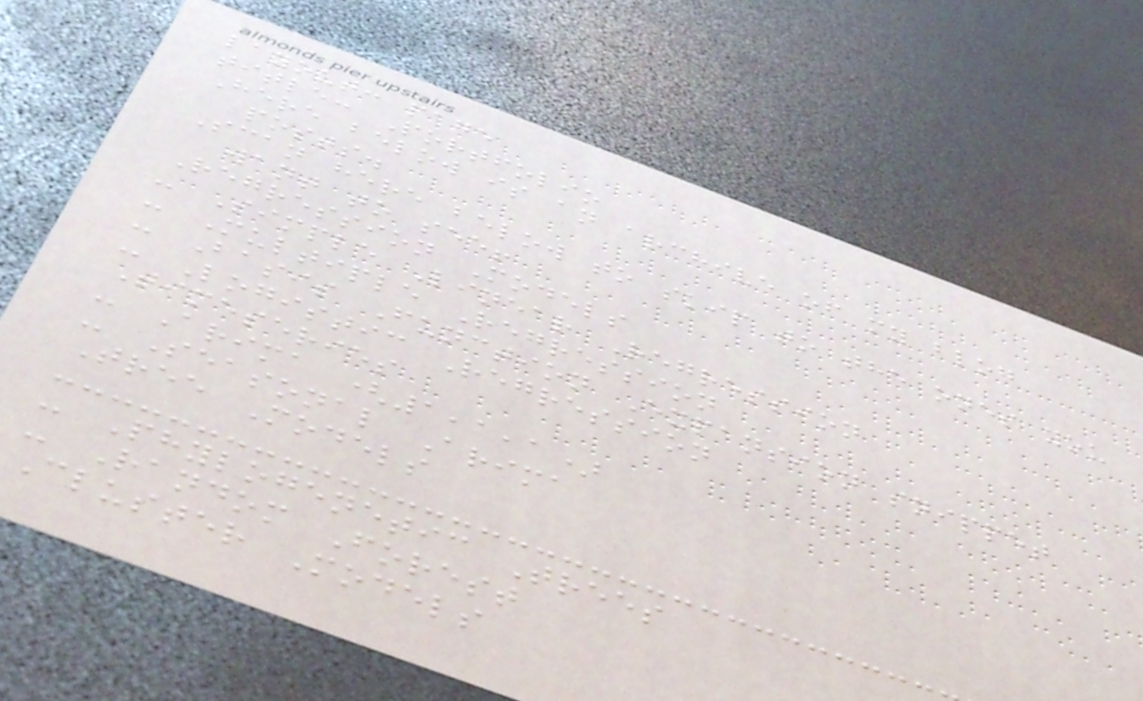layout: page
title: Portfolio
Here below is an archive of my blog
posts.
Scan here below to skip to the ones you
want to see!
Regression Models
- Simple Linear Regression
- Multiple Regression
- Basis Function Expansion snippet
- Logistic Regression
Timeseries
- Arima (1,1,1)
- Seasonal Arima
Tree Models
- Phylogenetic Trees
- Random Forest
Cluster Models
